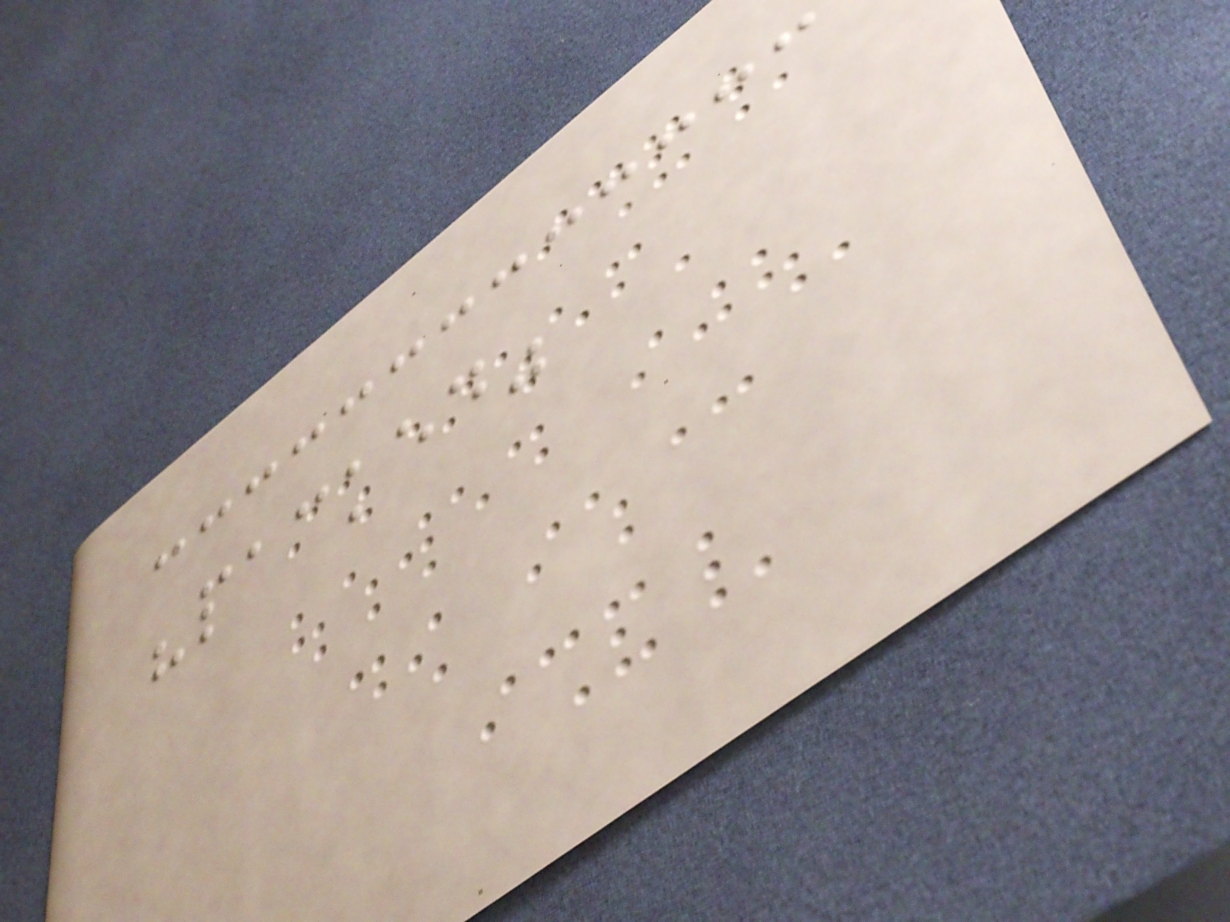"packed"
